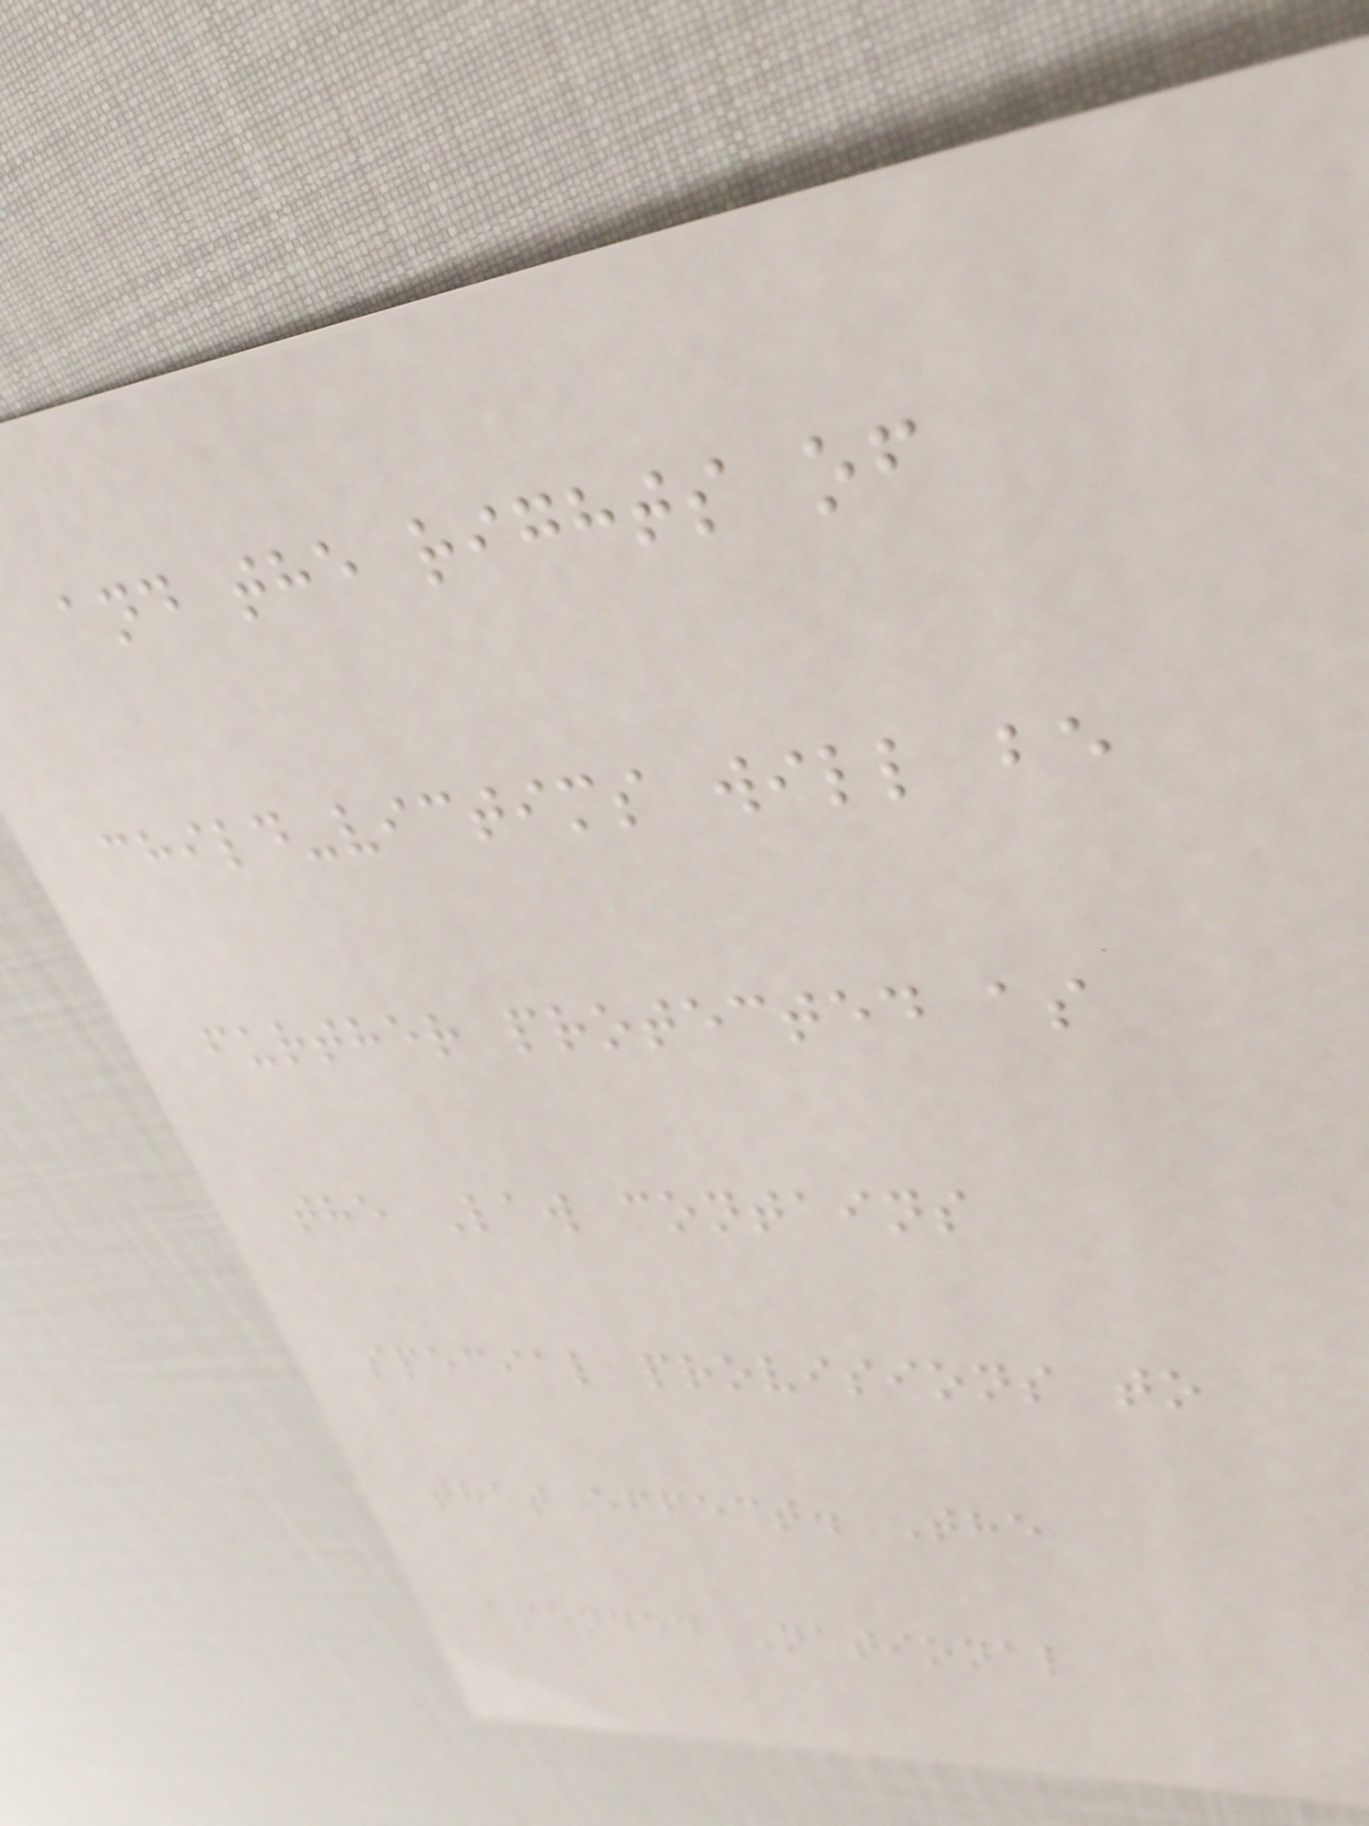and the rights of
child-victims will be
further protected as
the Law contains
special provisions to
that effect. The
amended National
